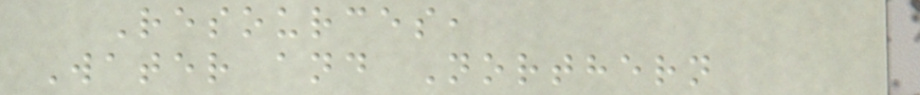Resources,
Water and Northern
